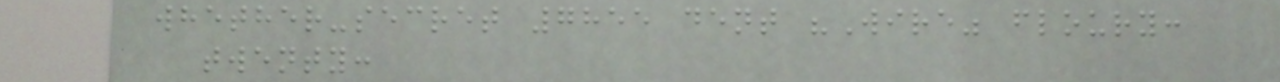whether-secret 7855 dent "Wire" floury:
twenty:
